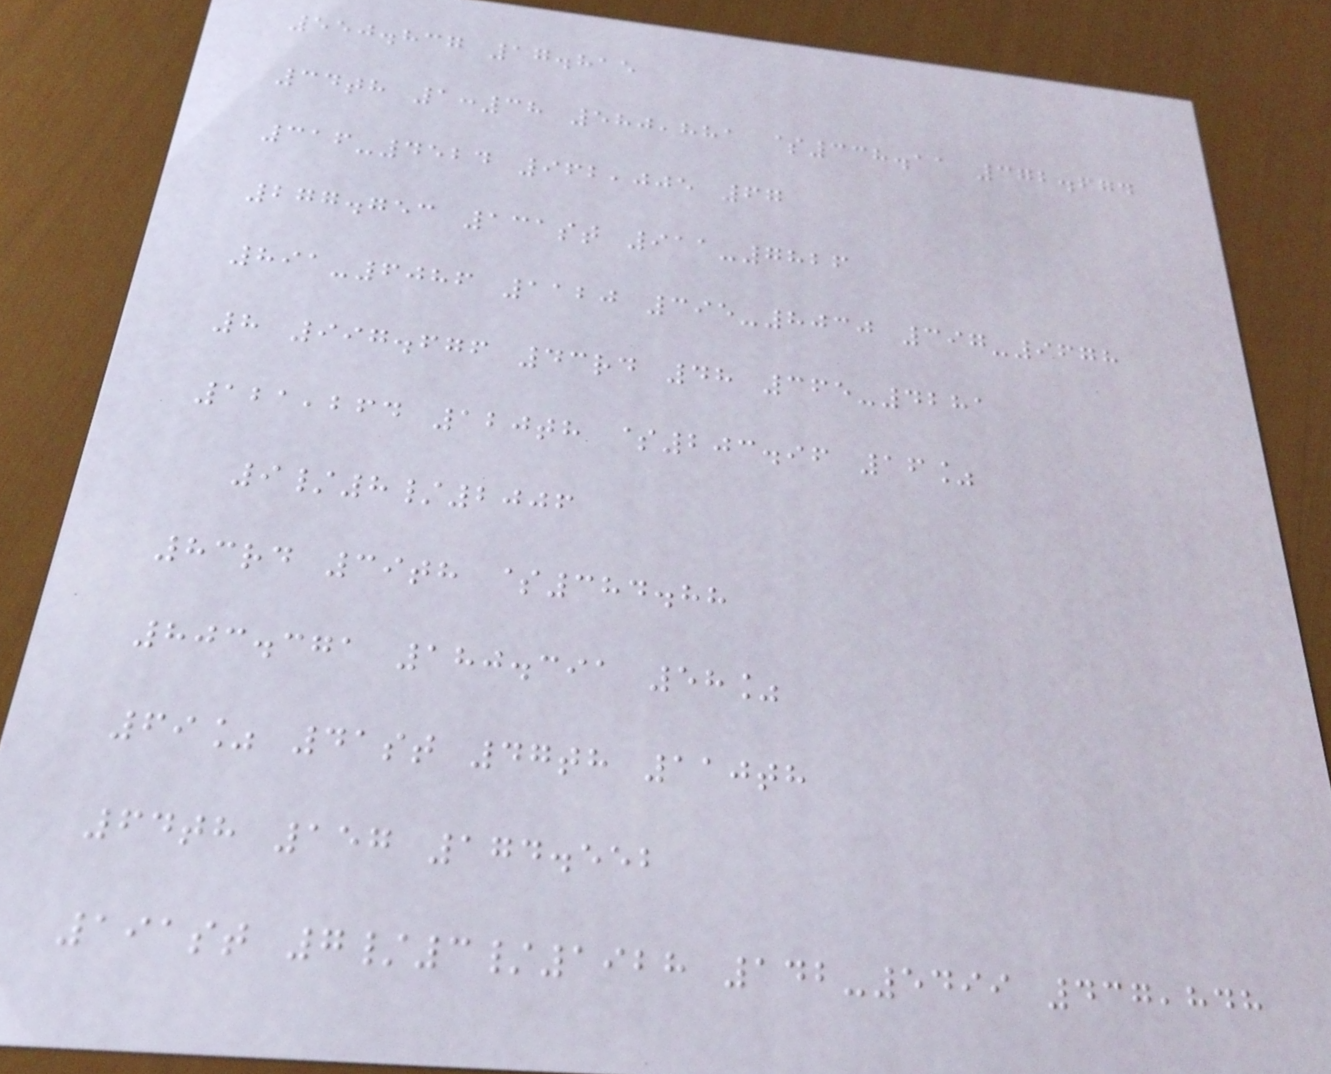550.837 17.815
34th 1:38 580,881 $338.11 372.674
316-4524 962,005 67
277.753 131st 911-7826
891-6086 1120 395-8030 397-9678
8 997.676 43rd 48 365-4281
121,264 120th $203.96 16%
9/8/2006
83rd 39th $384.88
803.371 180.391 58%
69% 41st 47th 110th
64th 157 174.552
191st 7/3/1928 142-5499 437,848
